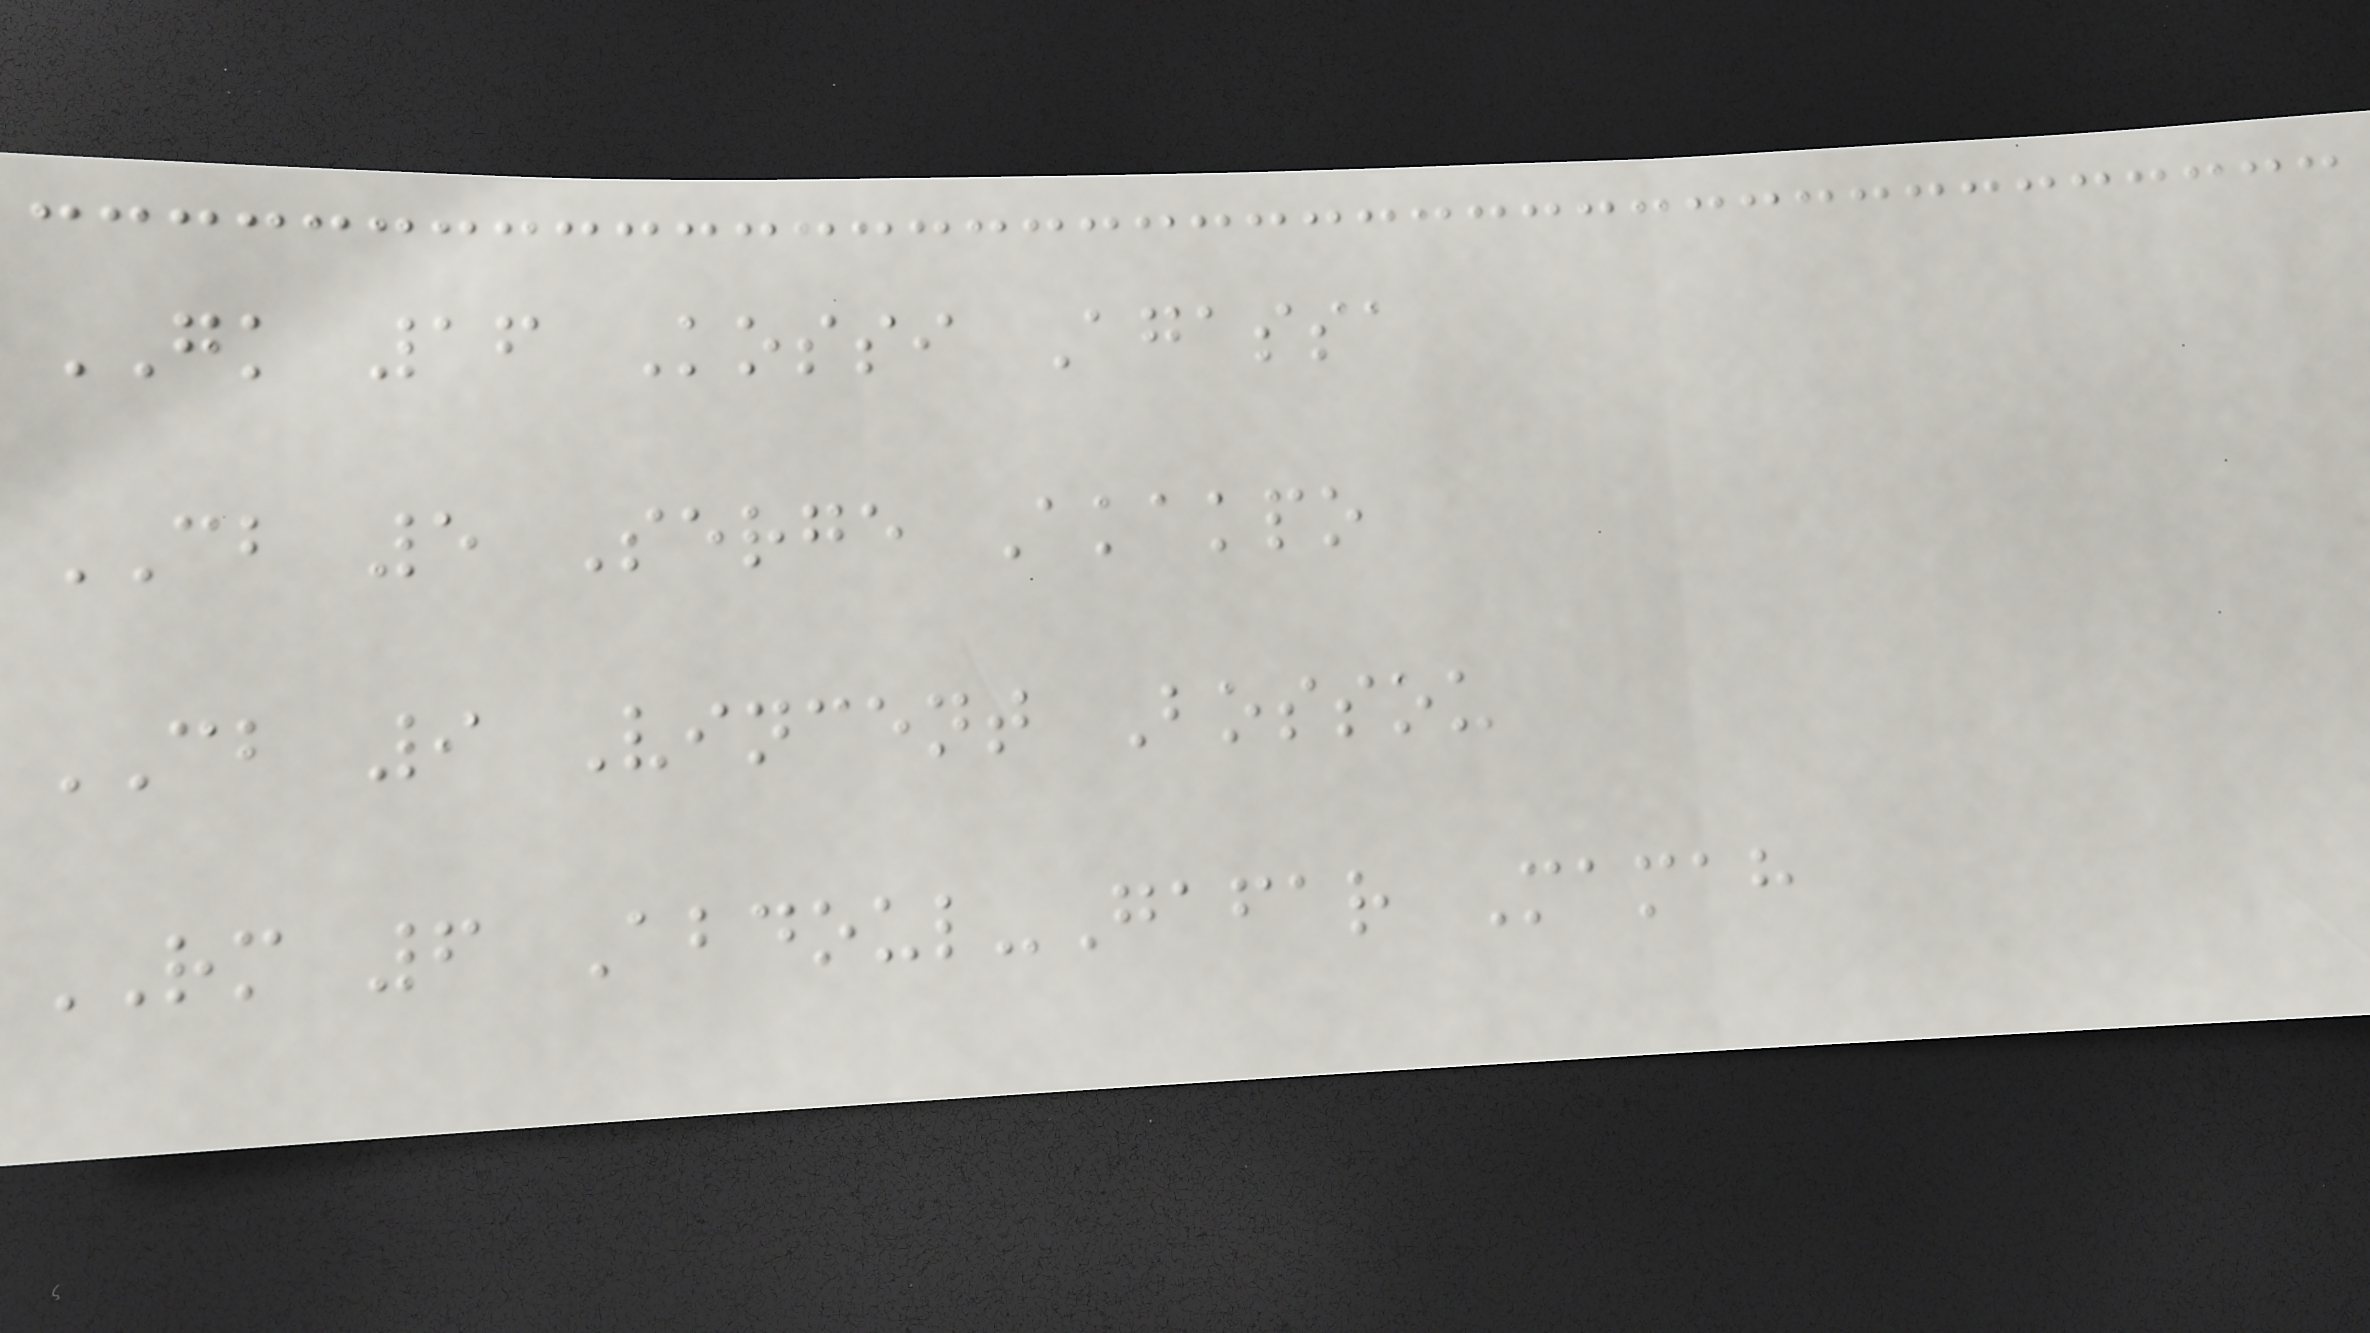GK 16 Kossi Agassa
CB 5 Serge Akakpo
CB 9 Vincent Bossou
RM 6 Abdoul-Gafar Mamah
